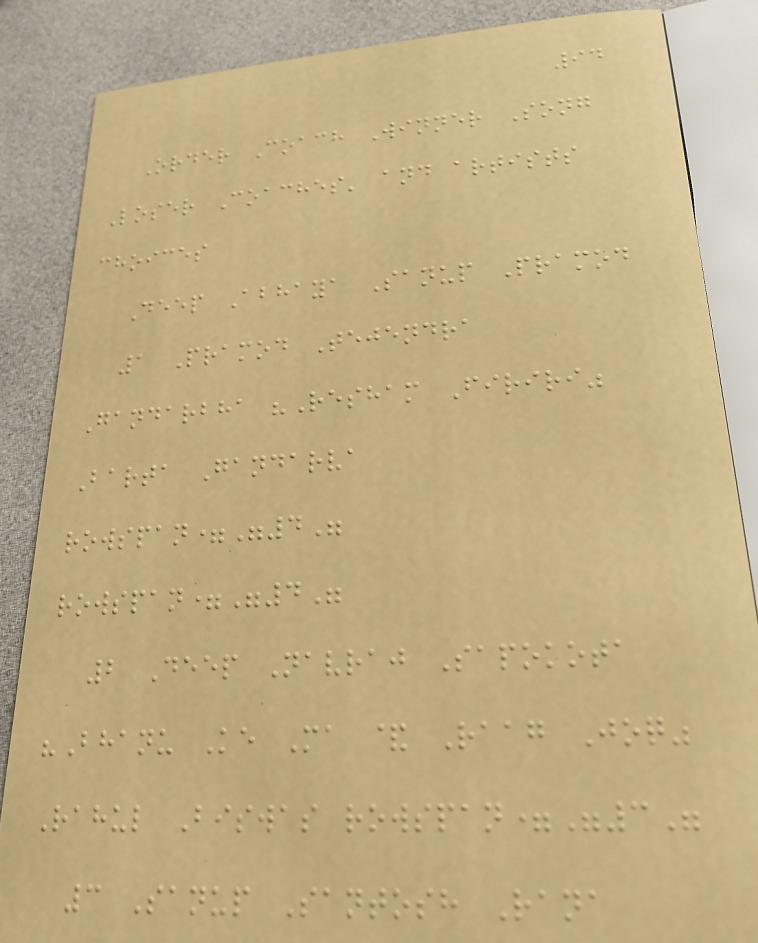94
Order Coach Winner Song
Loser Coaches' and artists
choices
Deep Abhaya Sanup Pramod
1 Pramod Tejendra
Gandarbha "Resham Firiri"
Barta Gandarva
rowspan="4"
rowspan="4"
2 Deep Navraj Sapokota
"Bhanu Ke Ma & Raag Joq"
Rahul Biswas rowspan="3"
3 Sanup Santosh Rana
